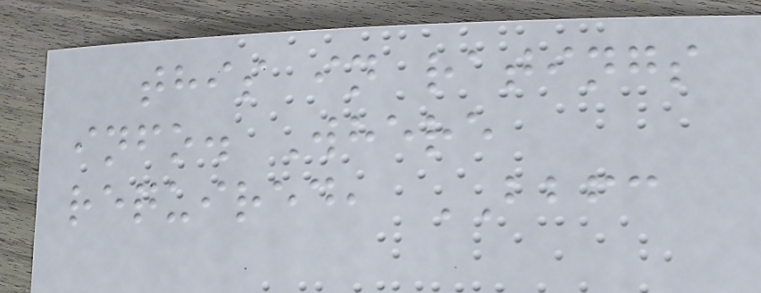this in ratings
info. Where
required, BBFC
